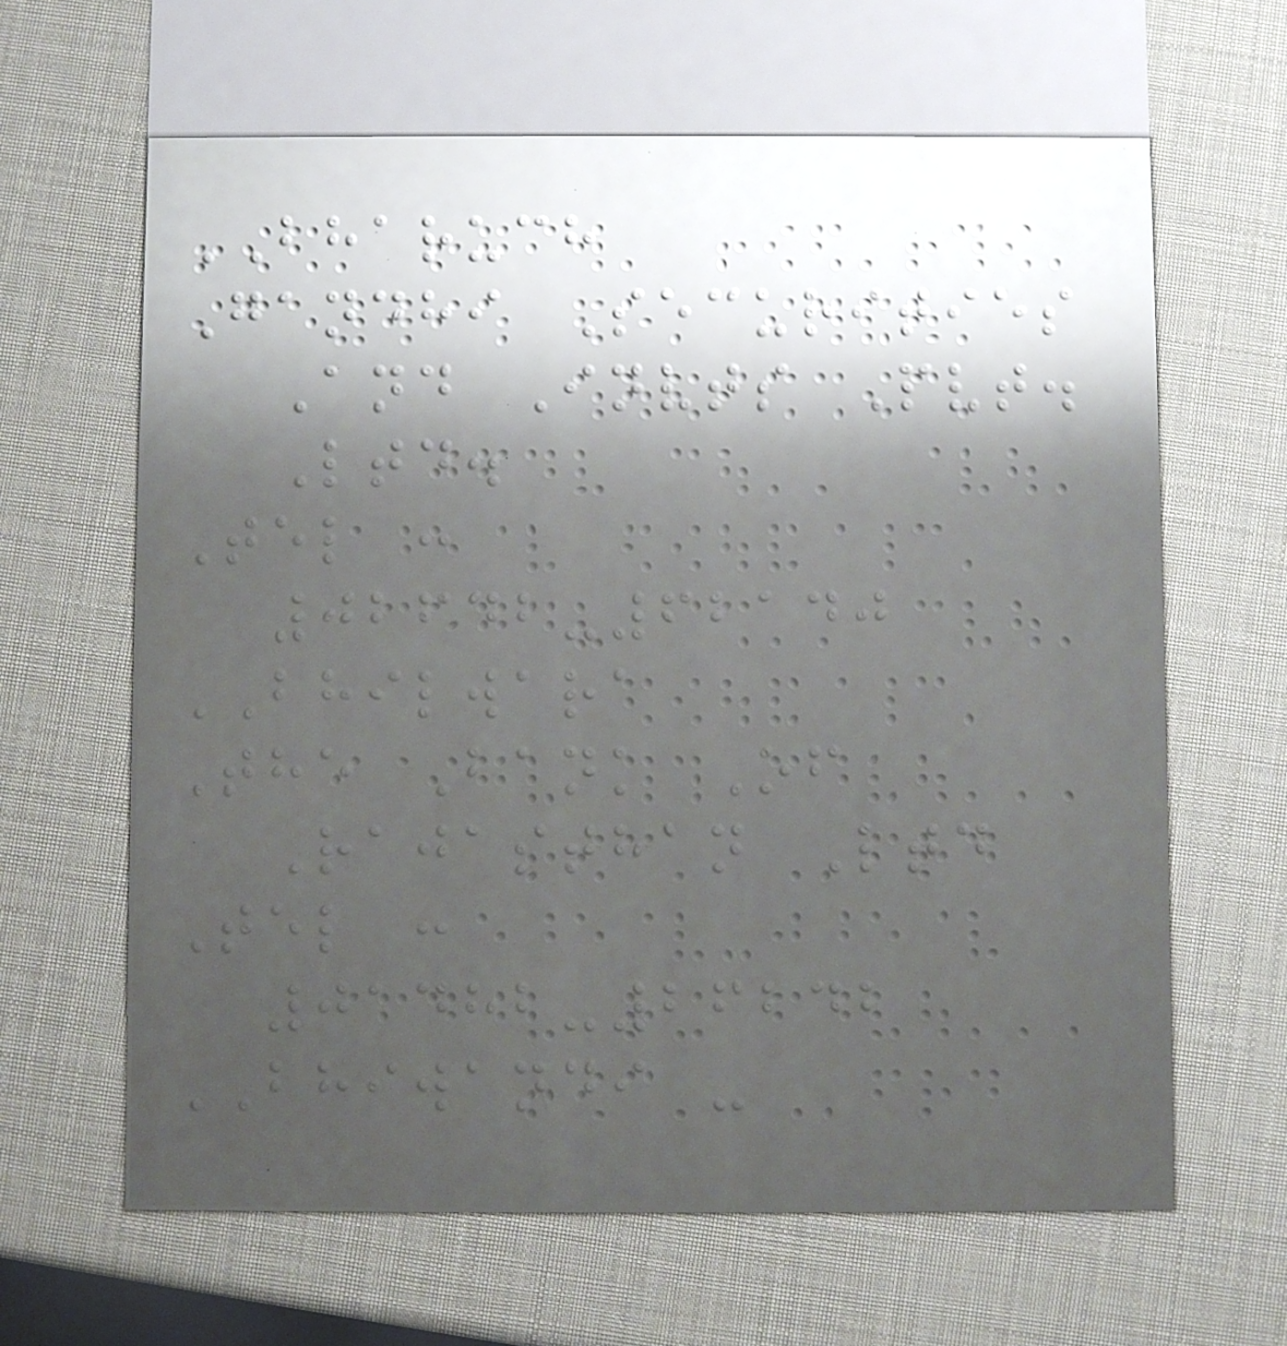BHARUCH
Gandhi Securities
And Invts Pvt.
Ltd.
Tel :
02642-62140
BHILWARA
The Bank Of
Rajasthan Ltd
Tel :
01482-26242
BHIWANDI -
